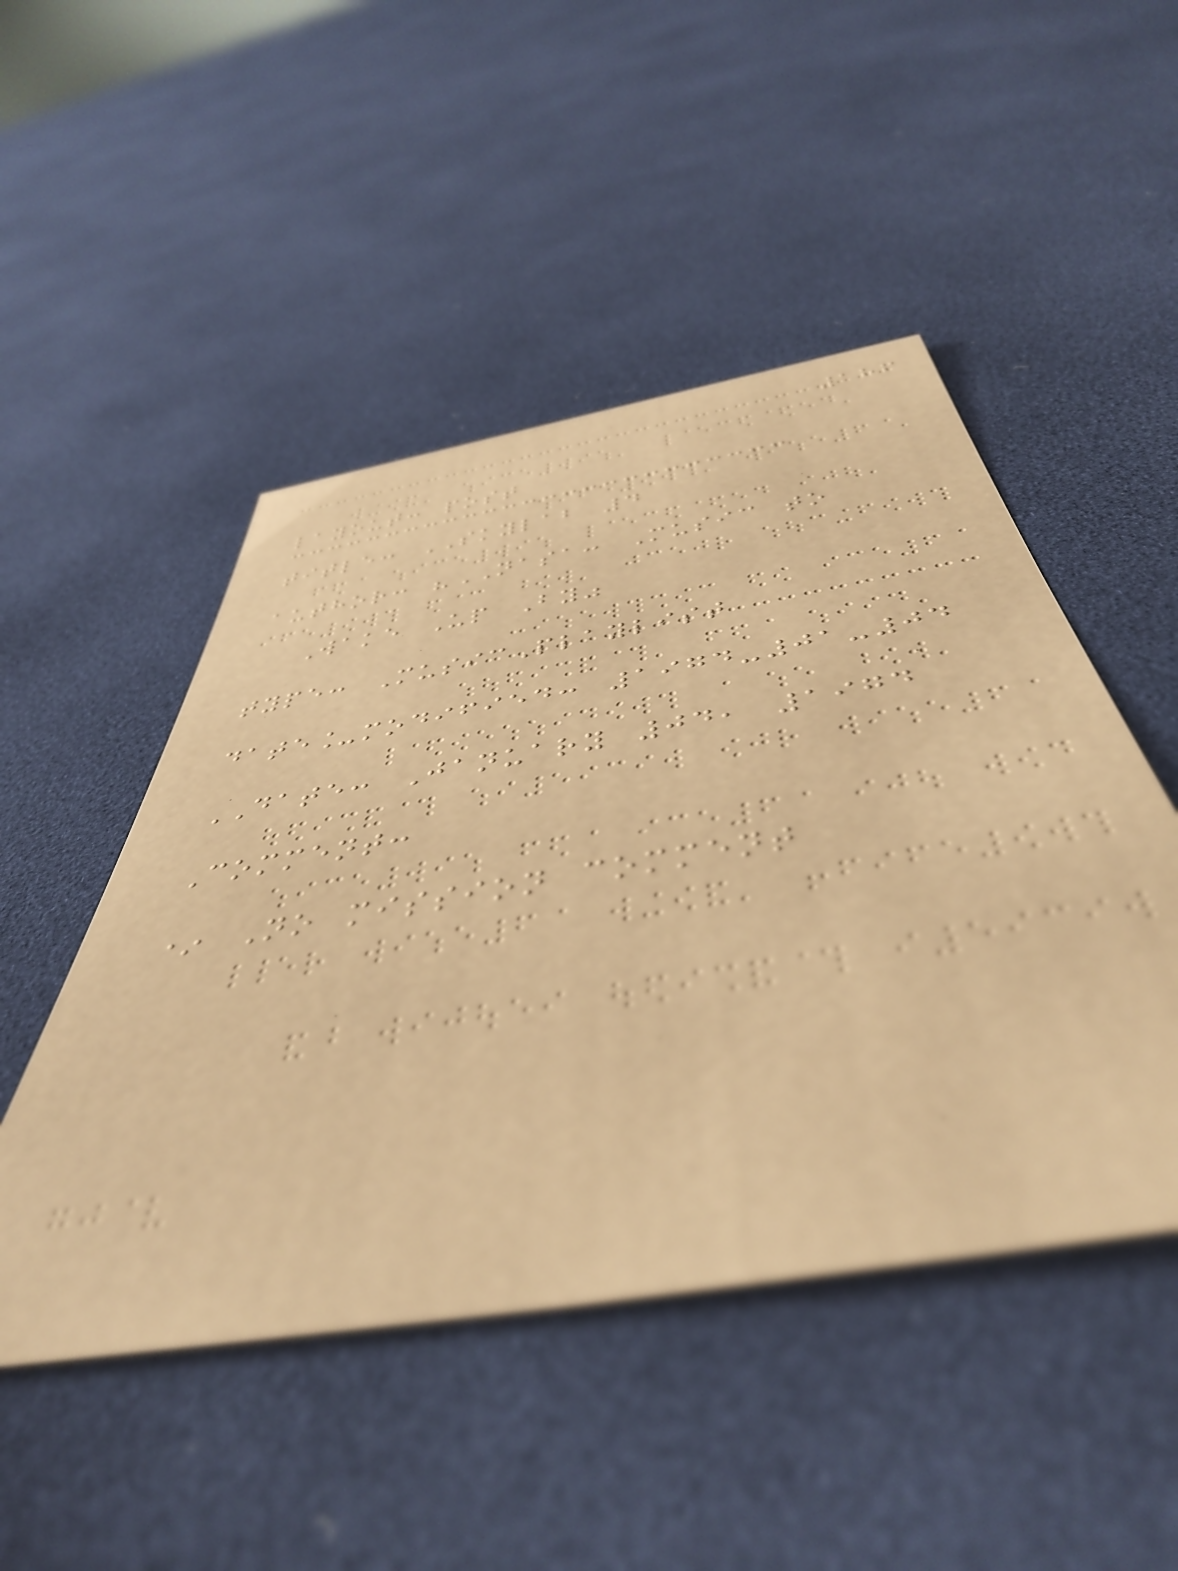186
layout: post
title: SKYLAB 4
author: "NASA: Music to
Wake Up By"
type: MusicPlaylist
date_modified: 1974-01-04
DATE: January 04, 1974
Comment:
* No mission comment
